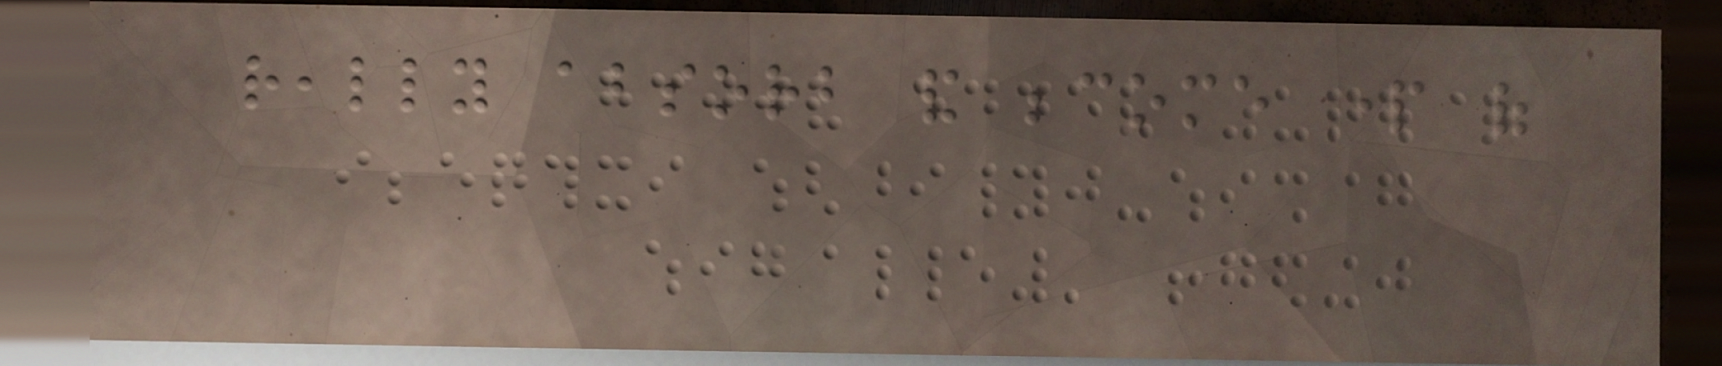really absorb and become part of
